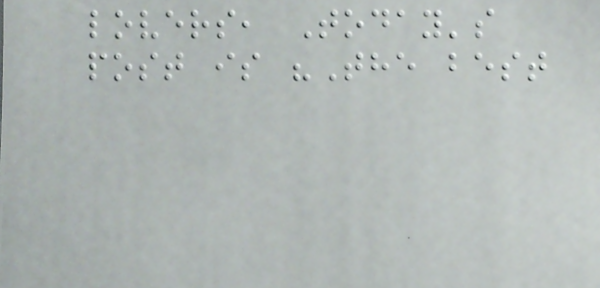lovers, Today's
post is "The best
